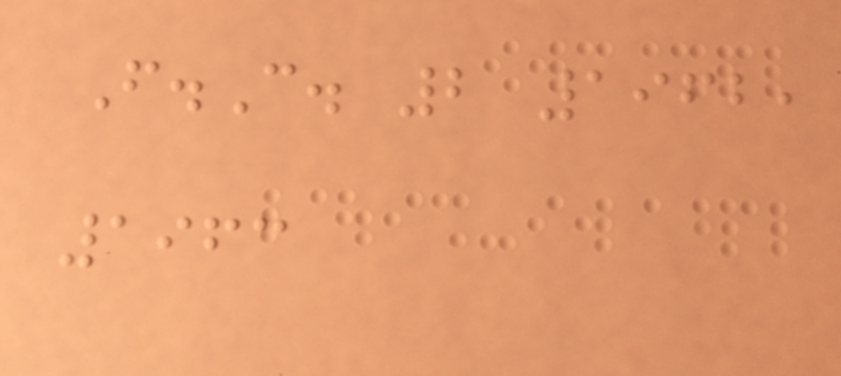F.C. 2 1962,
1963
